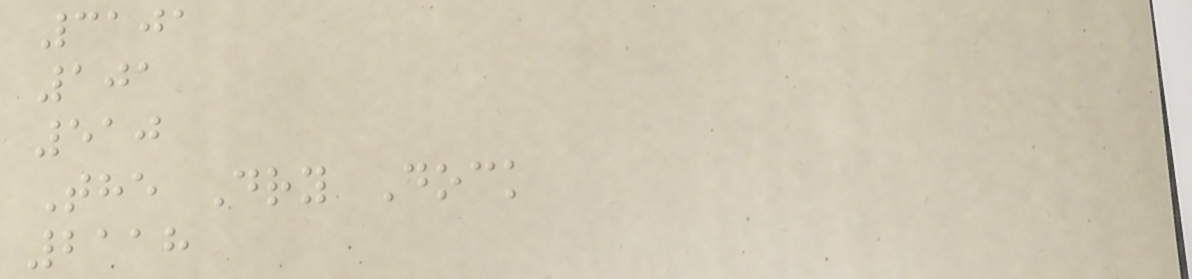3101
101
510
The Dry Dock
2118
